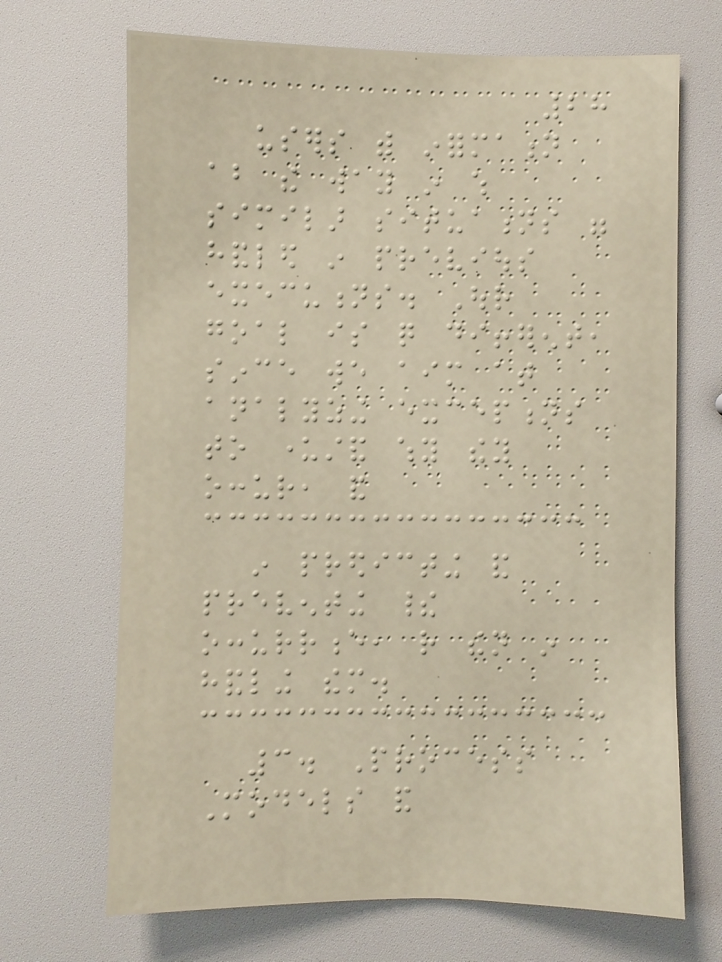28
users with information
about the way in which
similar situations were
handled in previous
executions. Our
goal is quite different,
since we aim at
analyzing exceptions
to understand why they
occur, and
in predicting and
preventing their
occurrence, rather then in
handling them.
3. Process
Models and
